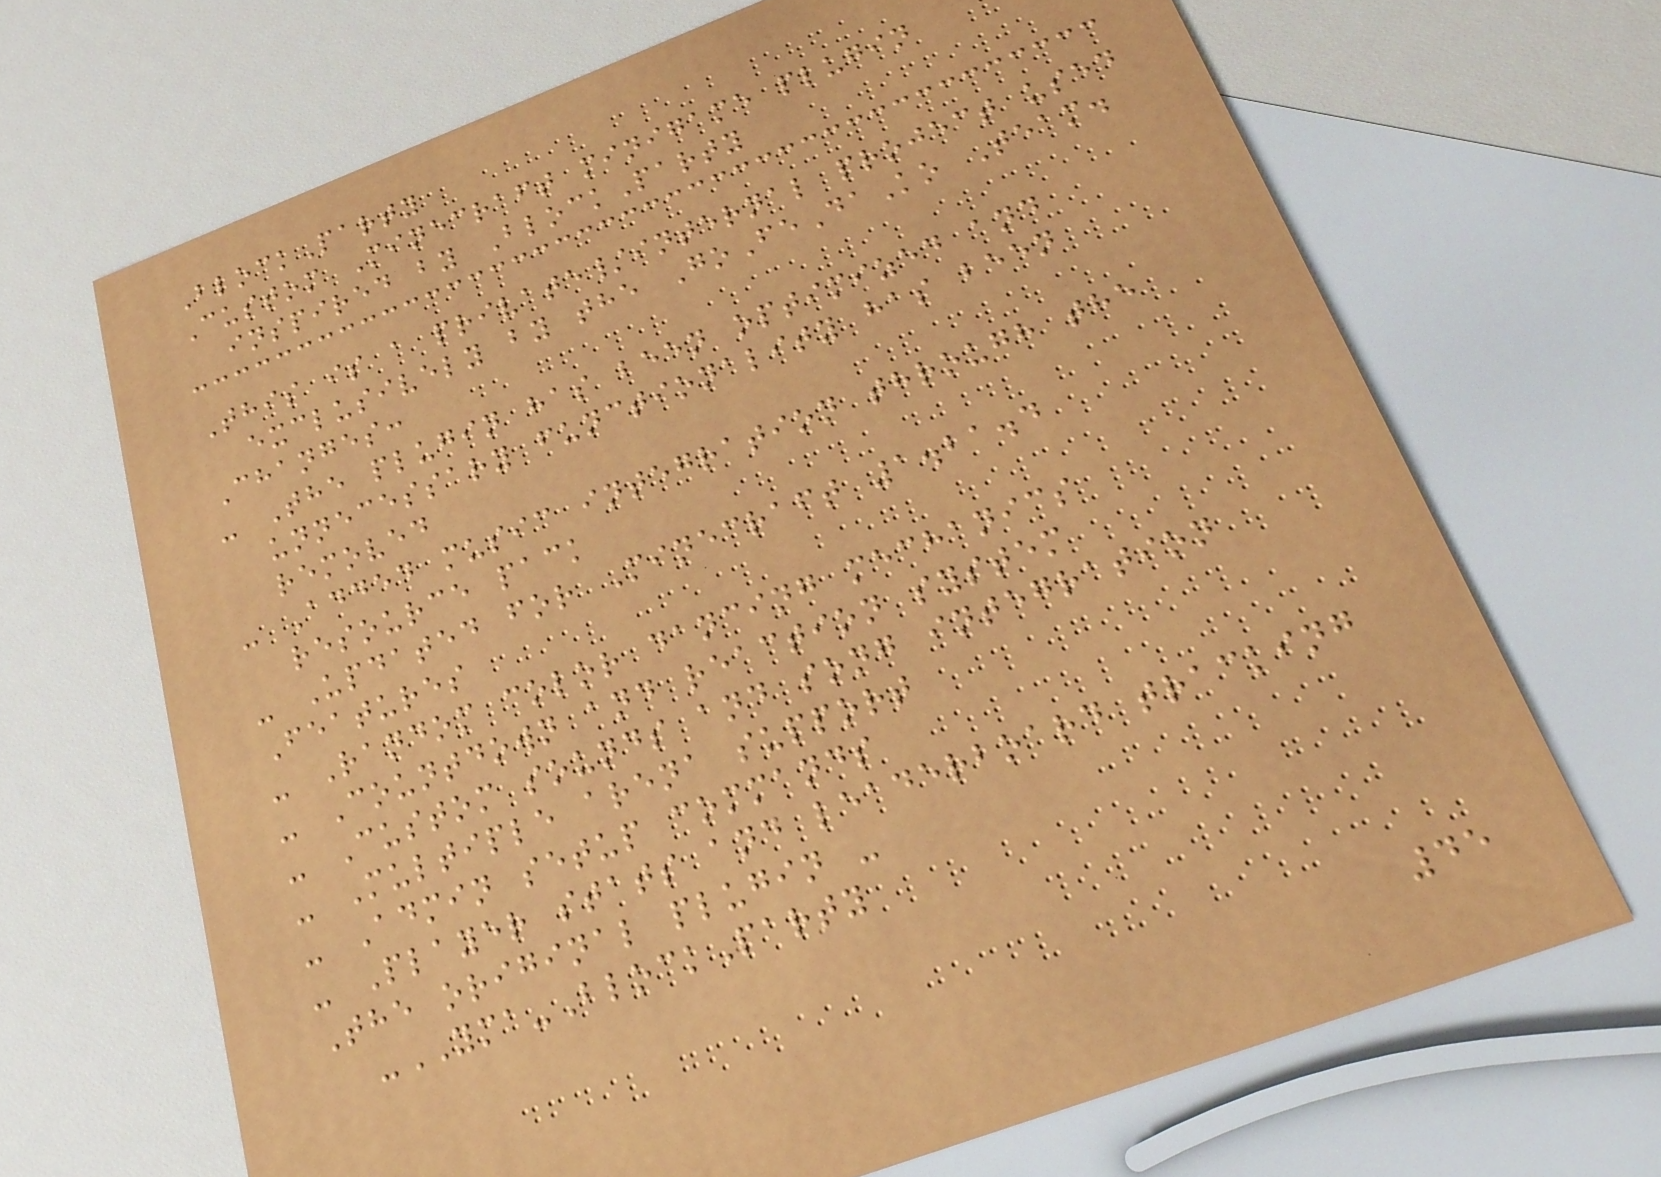BlockParty
Custom Minecraft minigame plugin
inspired by BlockParty
This is a private/internal project used
exclusively by the GoFeDaKo Team.
Changes:
- The plugin has been optimized and
unnecessary functionality has been
removed
- Added music integration through the
resource pack
- Updated for Minecraft 1.21.4
Features
- Random color dancing mechanics
- Countdown and reaction system
- Custom sounds and song integration
- Multiple arena support
- Admin setup commands
- Player stats and leaderboard tracking
The original plugin -
-YMA-BlockParty
45
